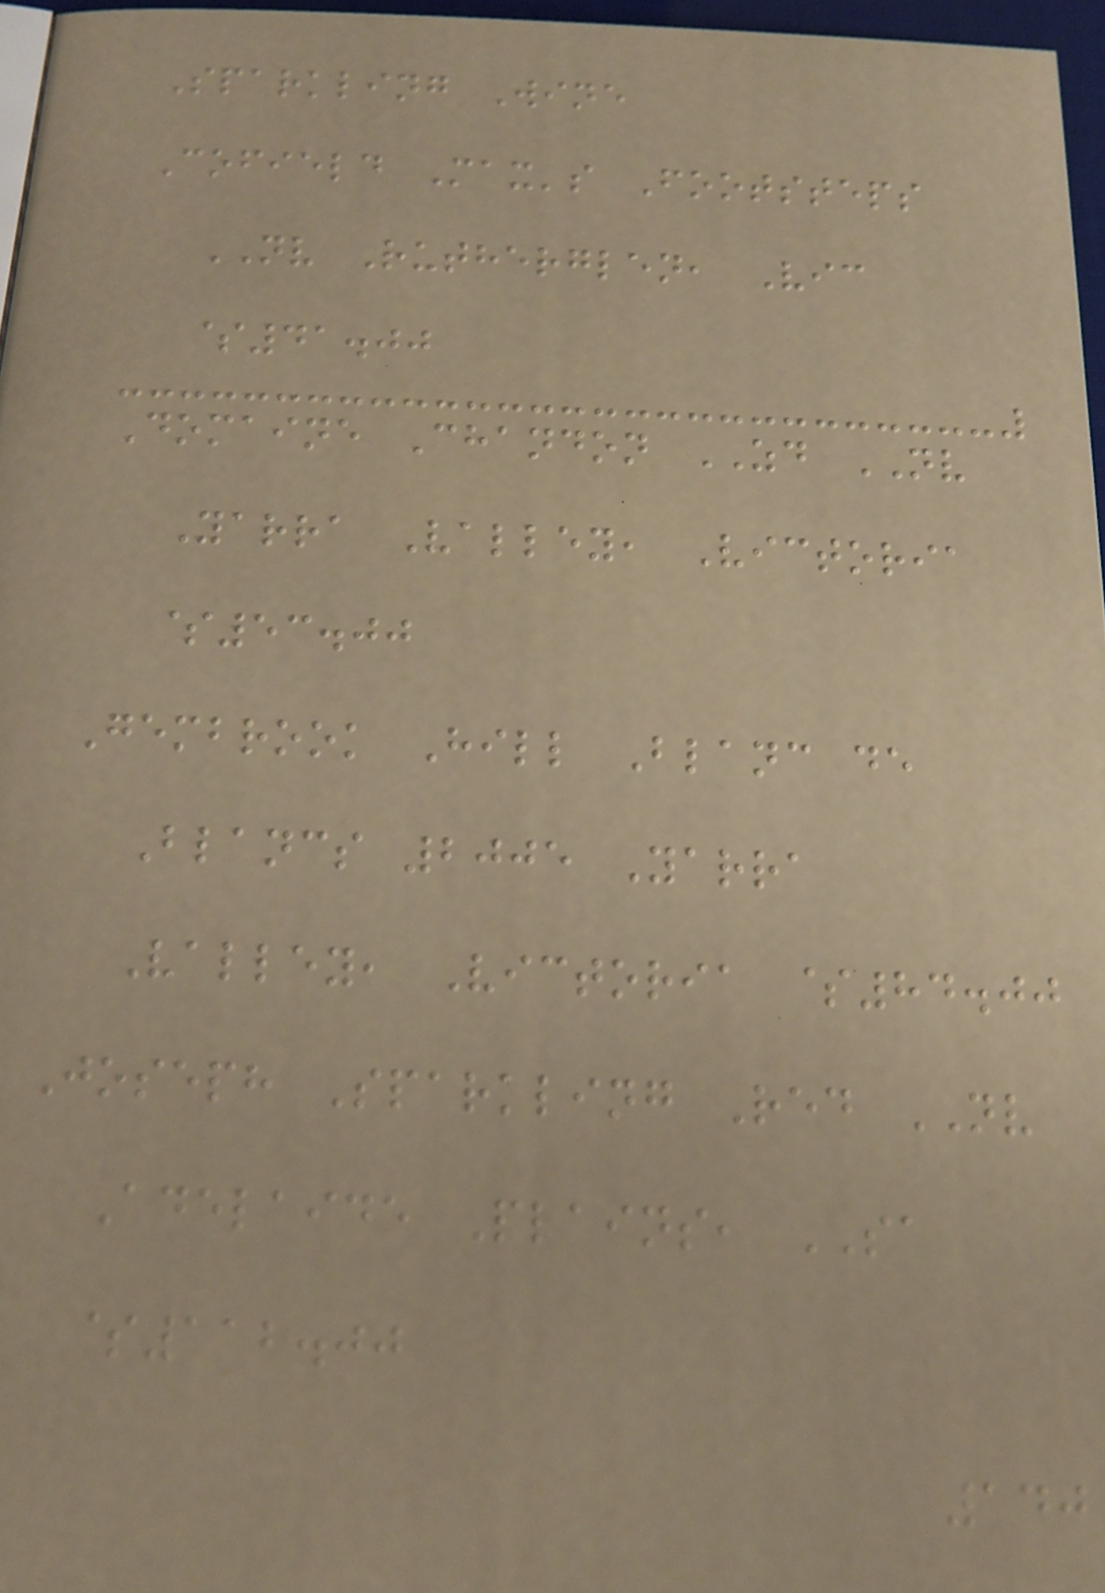Sparkling Wine
Cofield Max's Footsteps
NV Rutherglen, Vic
$41.00
Domaine Chandon ZD NV
Yarra Valley, Victoria
$53.00
Gembrook Hill Blanc de
Blancs 2005 Yarra
Valley, Victoria $84.00
Joseph Sparkling Red NV
Adelaide Plains, SA
$112.00
140
